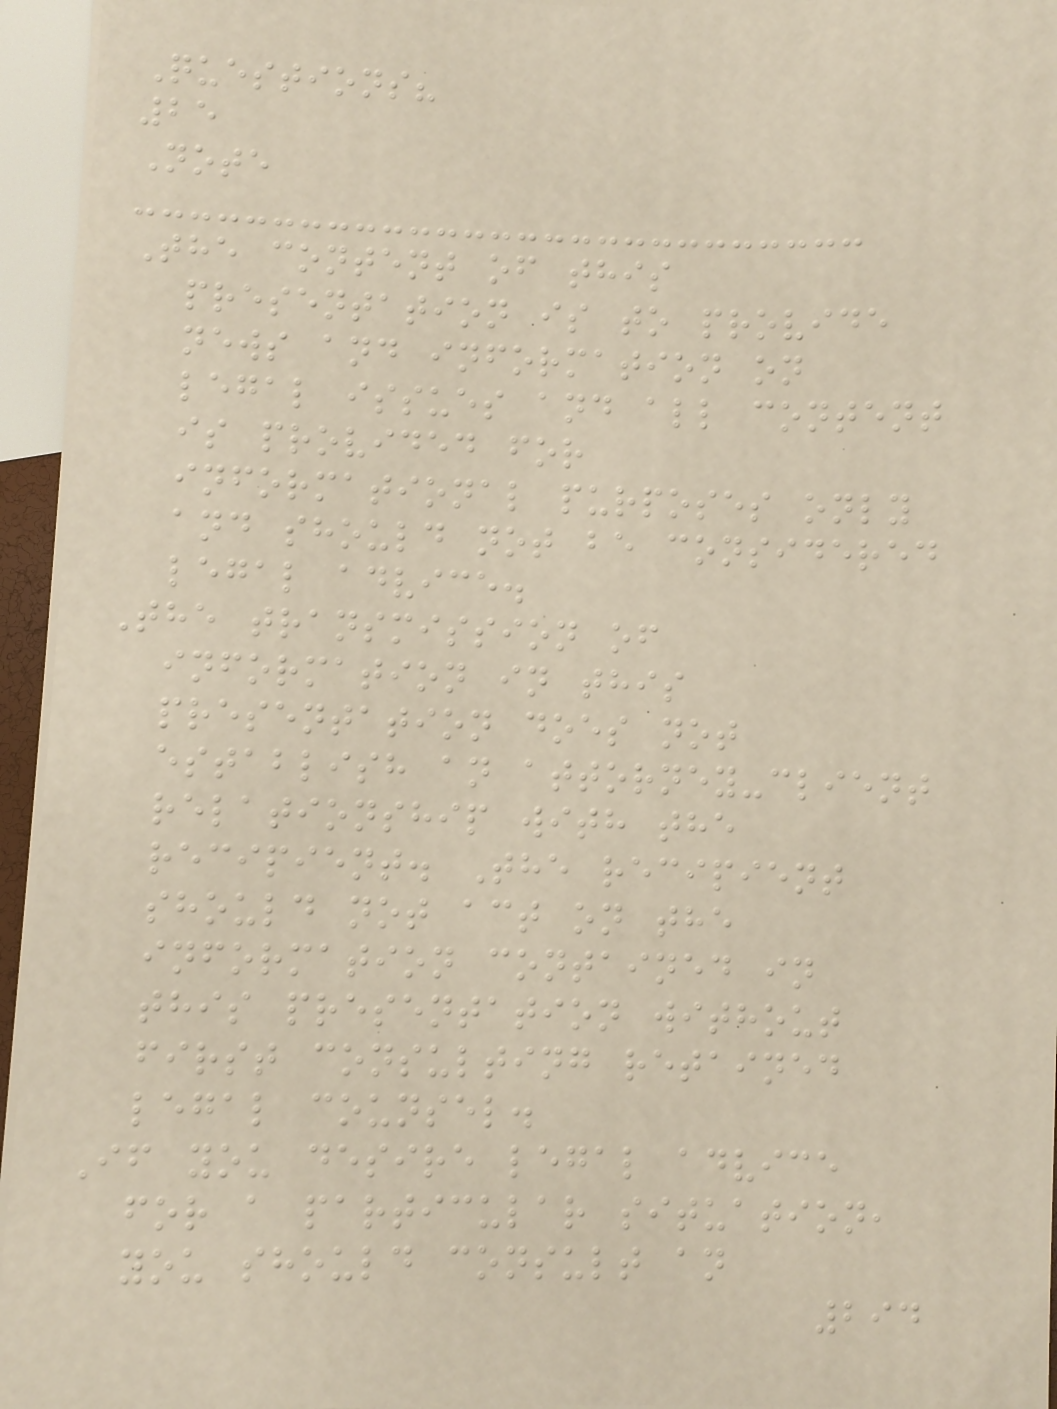Questions?
25
Note
The content of this
presentation is to provide
news and information on
legal issues and all content
is provided for
informational purposes only
and should not be considered
legal advice.
The transmission of
information in this
presentation does not
establish an attorney-client
relationship with the
recipient. The recipient
should not act on the
information contained in
this presentation without
first consulting retained
legal counsel.
If you desire legal advice
for a particular situation,
you should consult an
294
